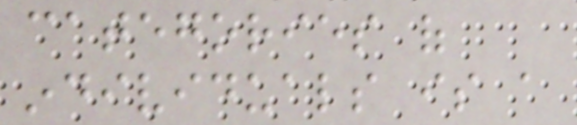categories of
individuals is a
